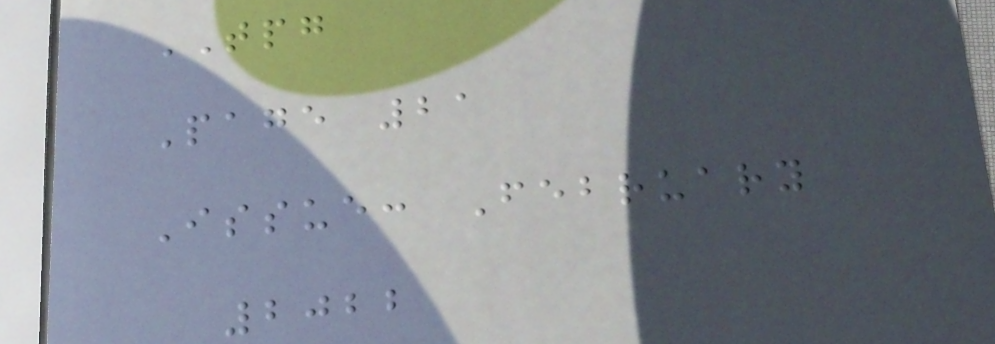TPG
Page 21
Issue: February
2022
